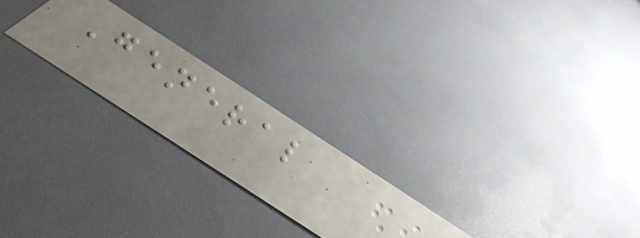General
